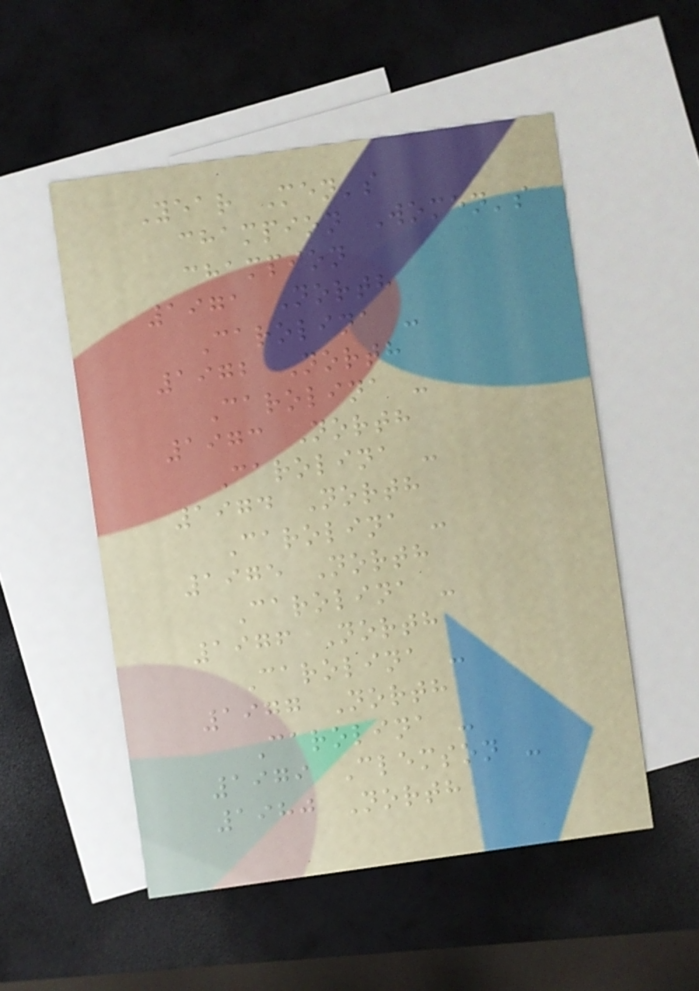Year Men's
champion Women's
champion
1971 North
Carolina -
1972 North
Carolina -
1973 North
Carolina -
1974 North
Carolina -
1975 North
Carolina -
1976 North
Carolina -
1977 North
Carolina -
1979 Clemson -
1980 North
